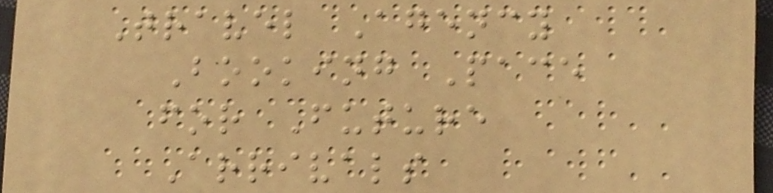Travel Agency
Booking Pace
for Future
Arrivals
